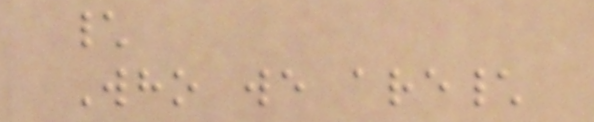\
Who we are\
